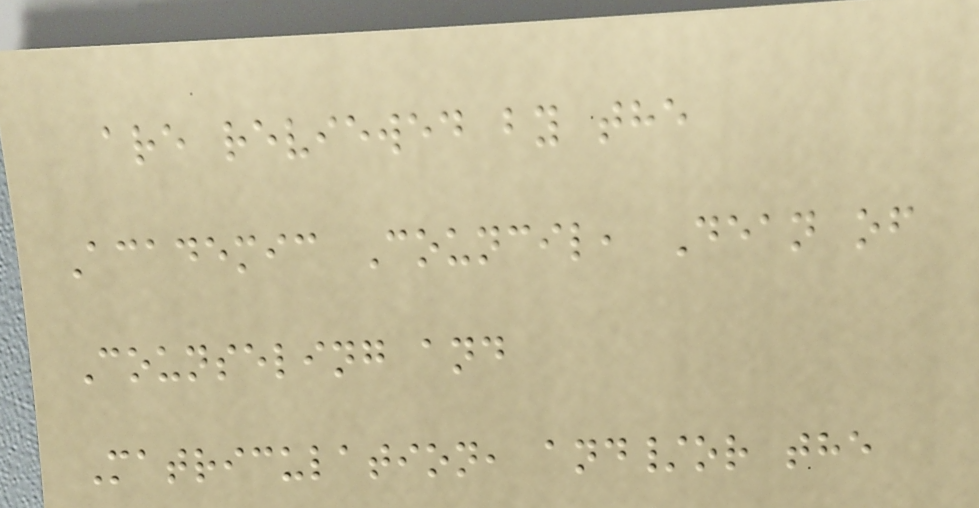are reviewed by the
Academic Council, Dean of
Counseling and
Matriculation, and/or the
